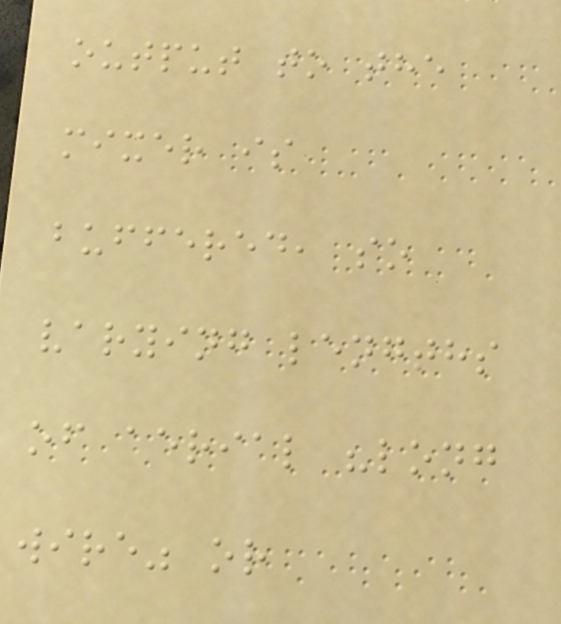output to the
mixer is
buffered, so
varying lengths
of aerial "long
wire" or
